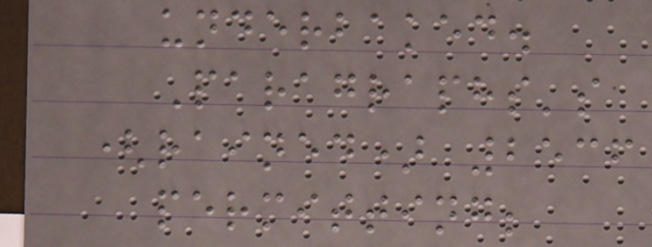underbaked.
Paragraphs's
(rained) 2536
permitting;
